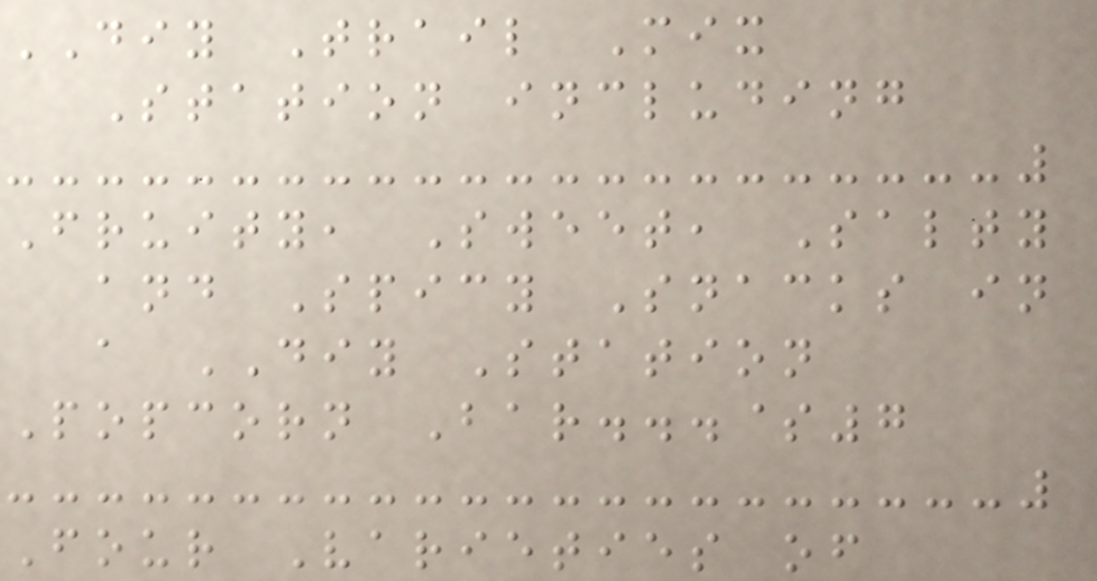DIY Trail Mix
Station including
Fruity, Sweet, Salty
and Spicy Snacks in
a DIY Station
Popcorn Bar...$7
Four Varieties of
